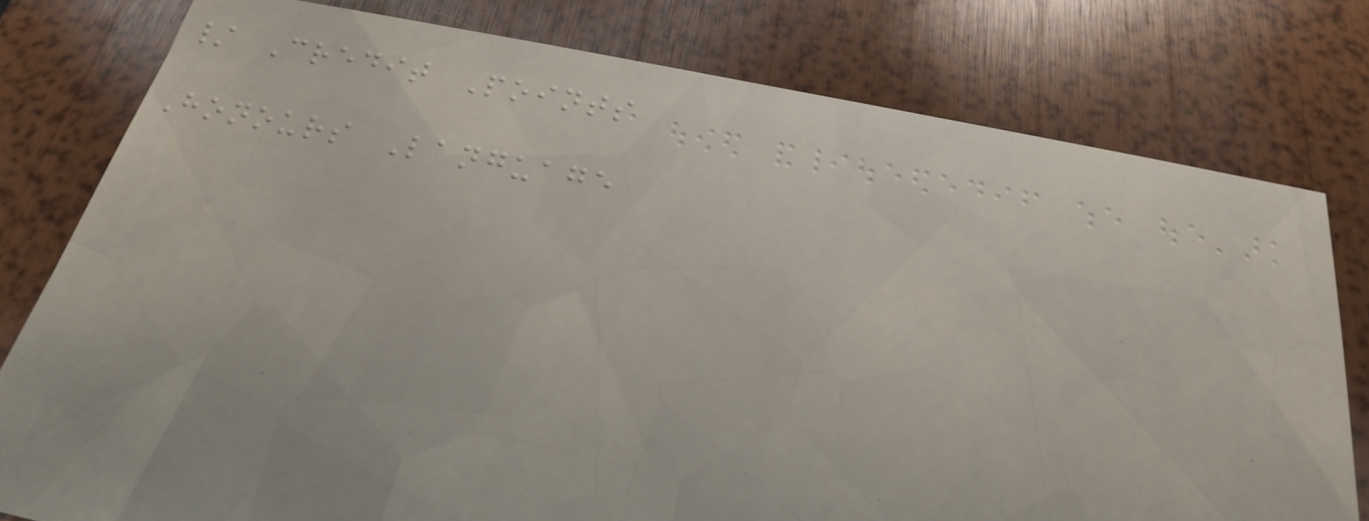/ Credit Points
Honours Language
